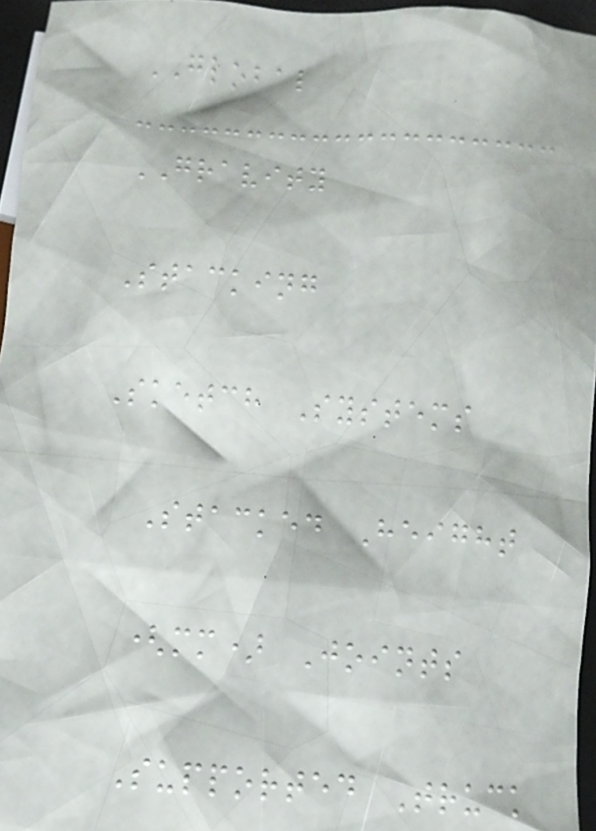GLOBAL
GRAVITY
Stacking
Sketch Systems
Stacked Height
(mm) Joints
Supported Truck
